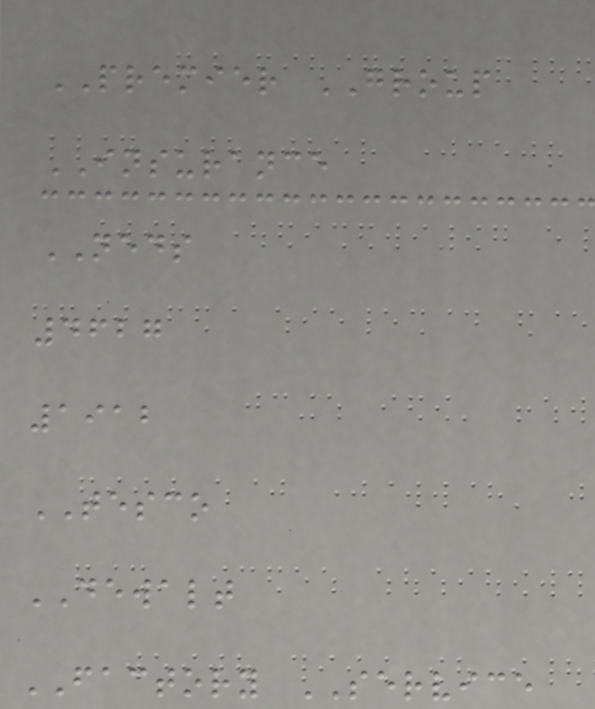PREMIER GROUP
INSURANCE
NEDS
4627
1912
TESCO
DEWALT
FACTORY SERVICE
